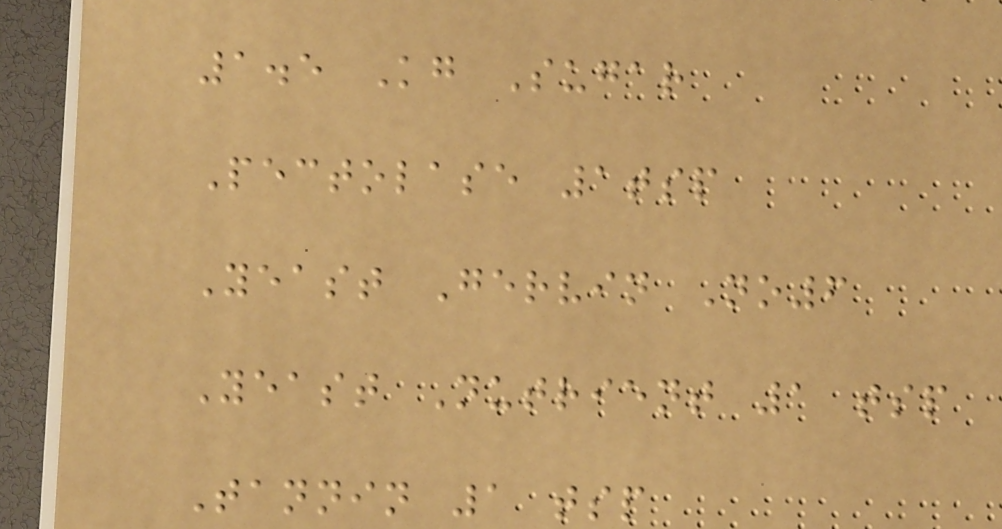1.5 Kg Sugar
Pectolase 1tsp
Yeast Gervin No6
Yeast Nutrient 1 tsp
Tannin 1 tsp
